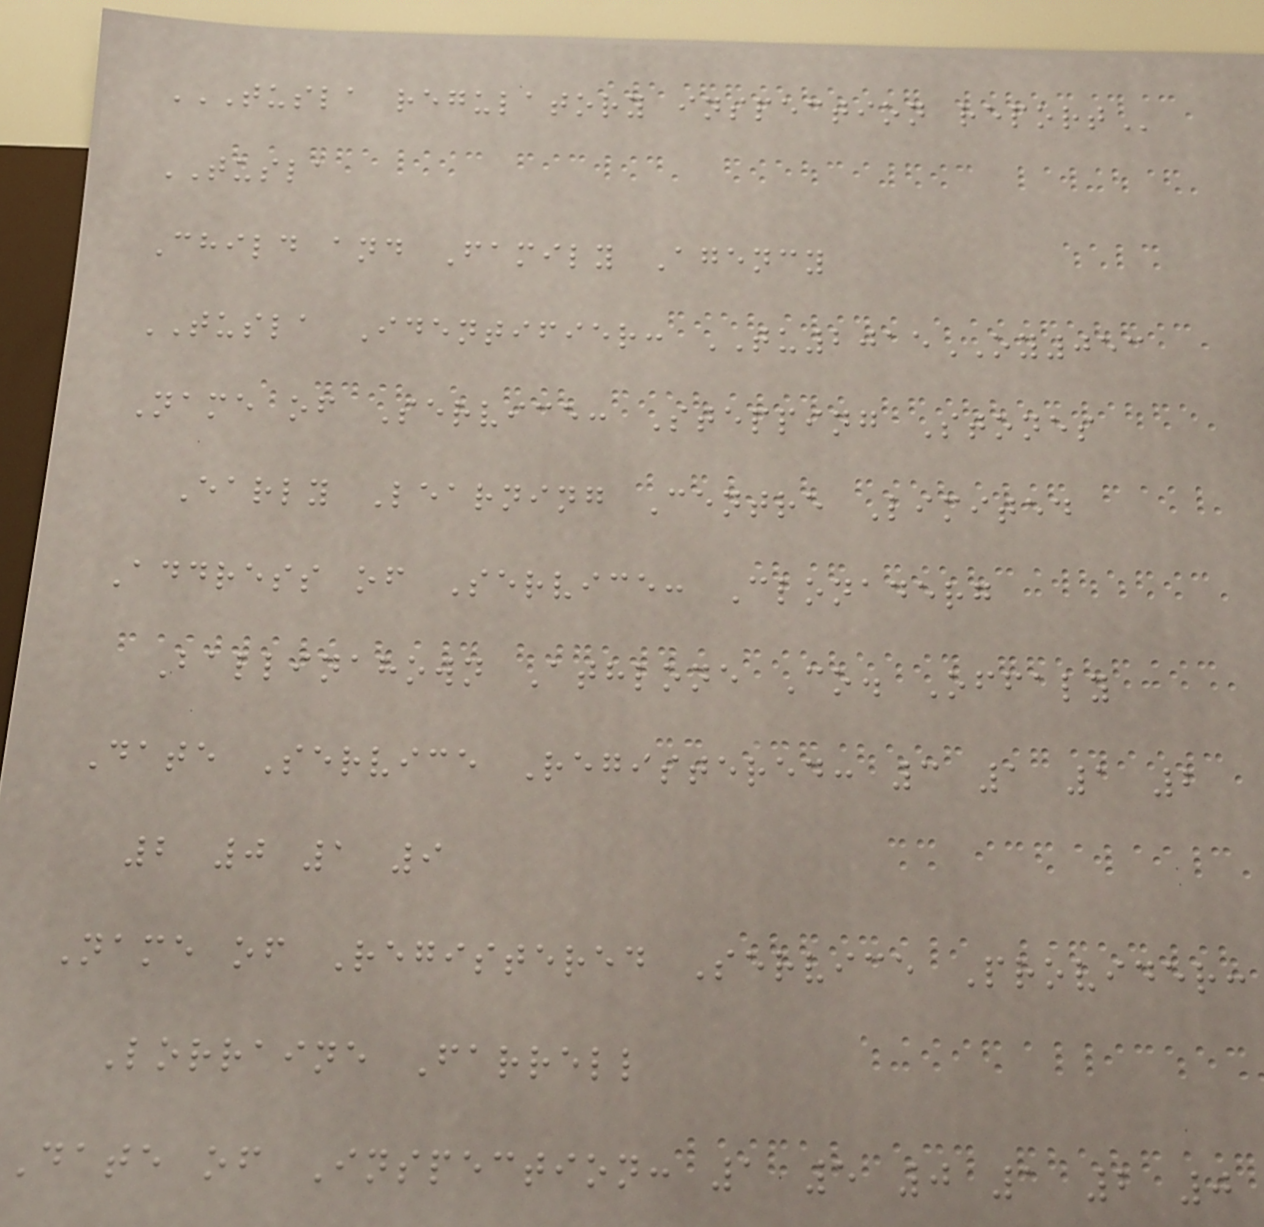TUSLA REGULATORY INSPECTION REPORT
TUSLA
Child and Family Agency
TUSLA Identifier: TU2015OY053
Name of Service: Stepping Stones
Early Learning Centre Limited
Address of Service: Clonaderg
Ballinahown Athlone Co. Offaly
Date Service Registered: 3 1 1 2
2 0 1 9
Name of Registered Service Provider:
Lorraine Farrell
Date of Inspection: 1 5 0 1 2 0
